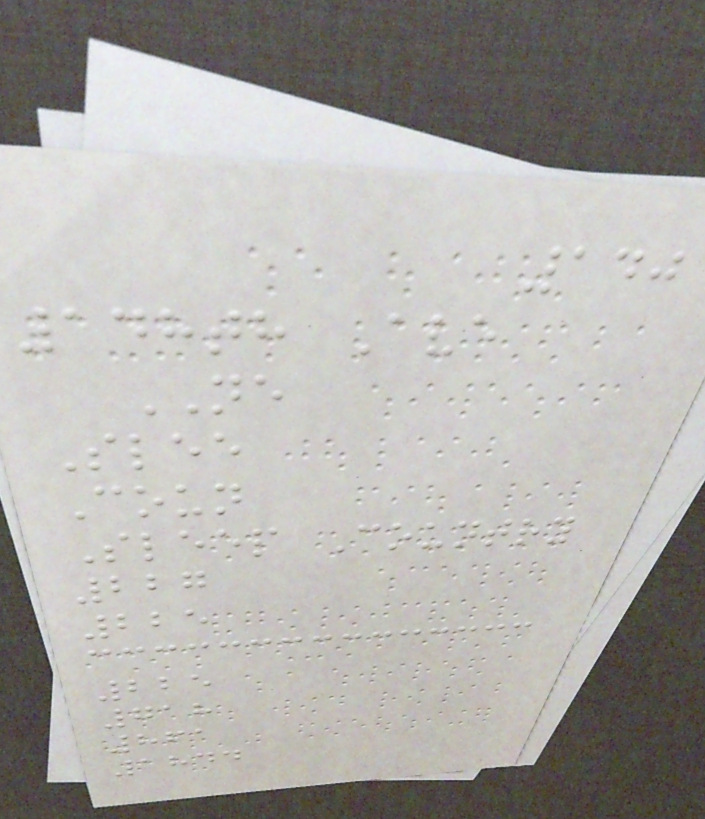140
148th Ave
NE
Slee
Coun
Sleep Country
227
225
225
718
861
1844
